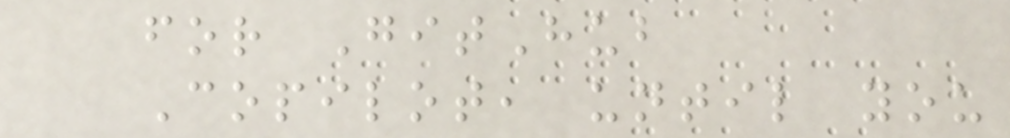for GitHub
Copilot, until you
